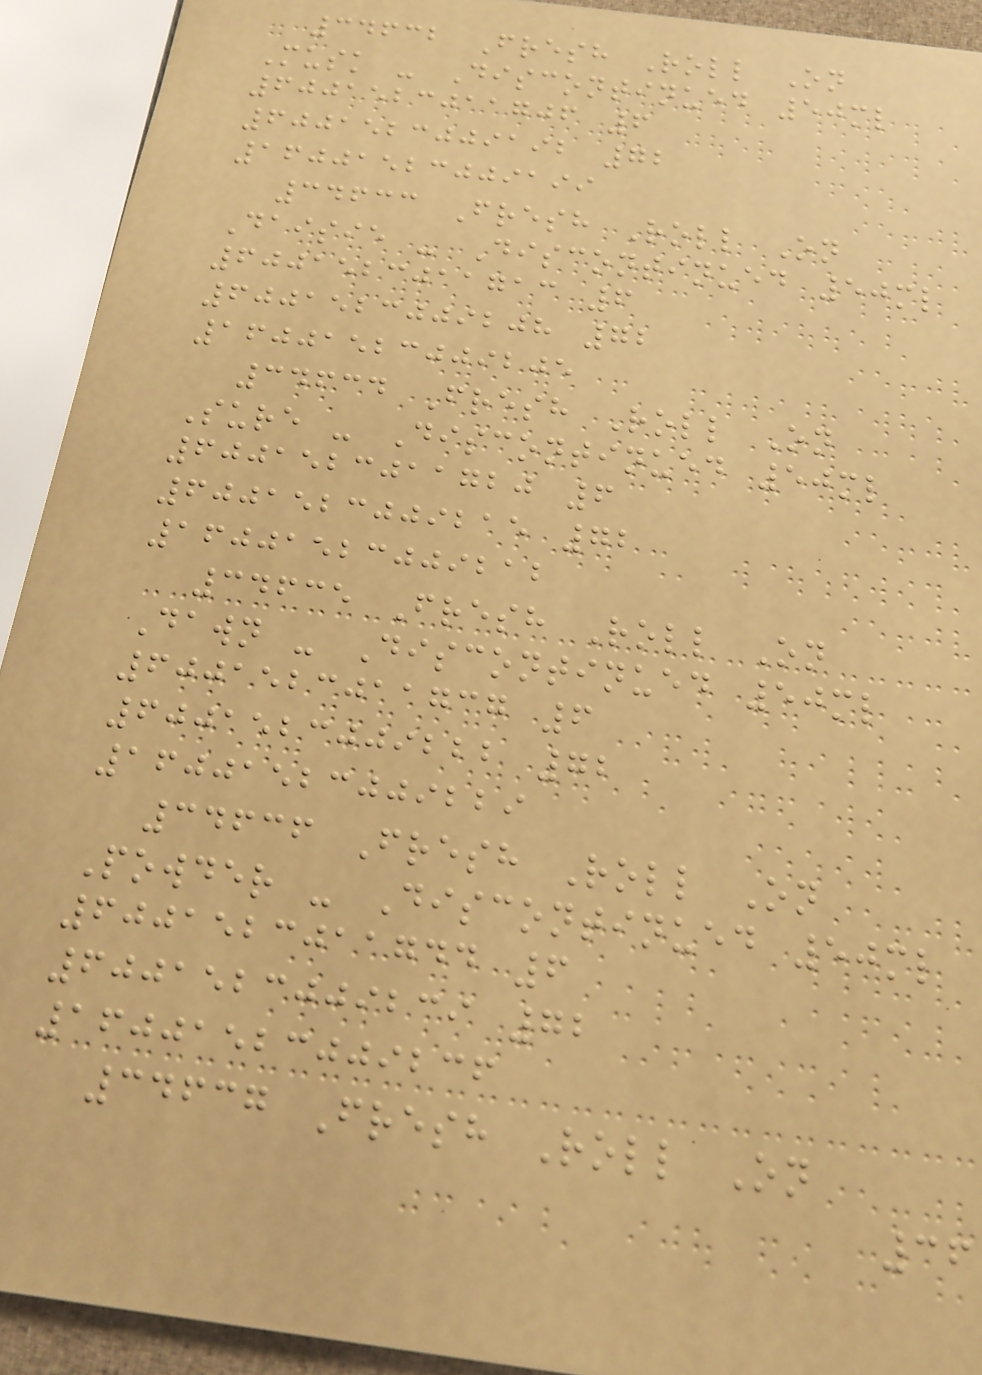34632 Fresh Roll On
Musk - Discontinued 50ml
6001523011706 6
6001523009192 72
16001523009199
34633 Fresh Roll On
Daisie - Discontinued 50ml
6001523011713 6
6001523009208 72
16001523009205
34634 Fresh Roll On
Sure - Discontinued 50ml
6001523011720 6
6001523009215 72
16001523009212
34635 Fresh Roll On
Dawn - Discontinued 50ml
6001523011737 6
6001523009222 72
16001523009229
34636 Fresh Roll On
Powder - Discontinued 50ml
6001523011744 6
6001523009239 72
16001523009236
34637 Fresh Roll On
36
